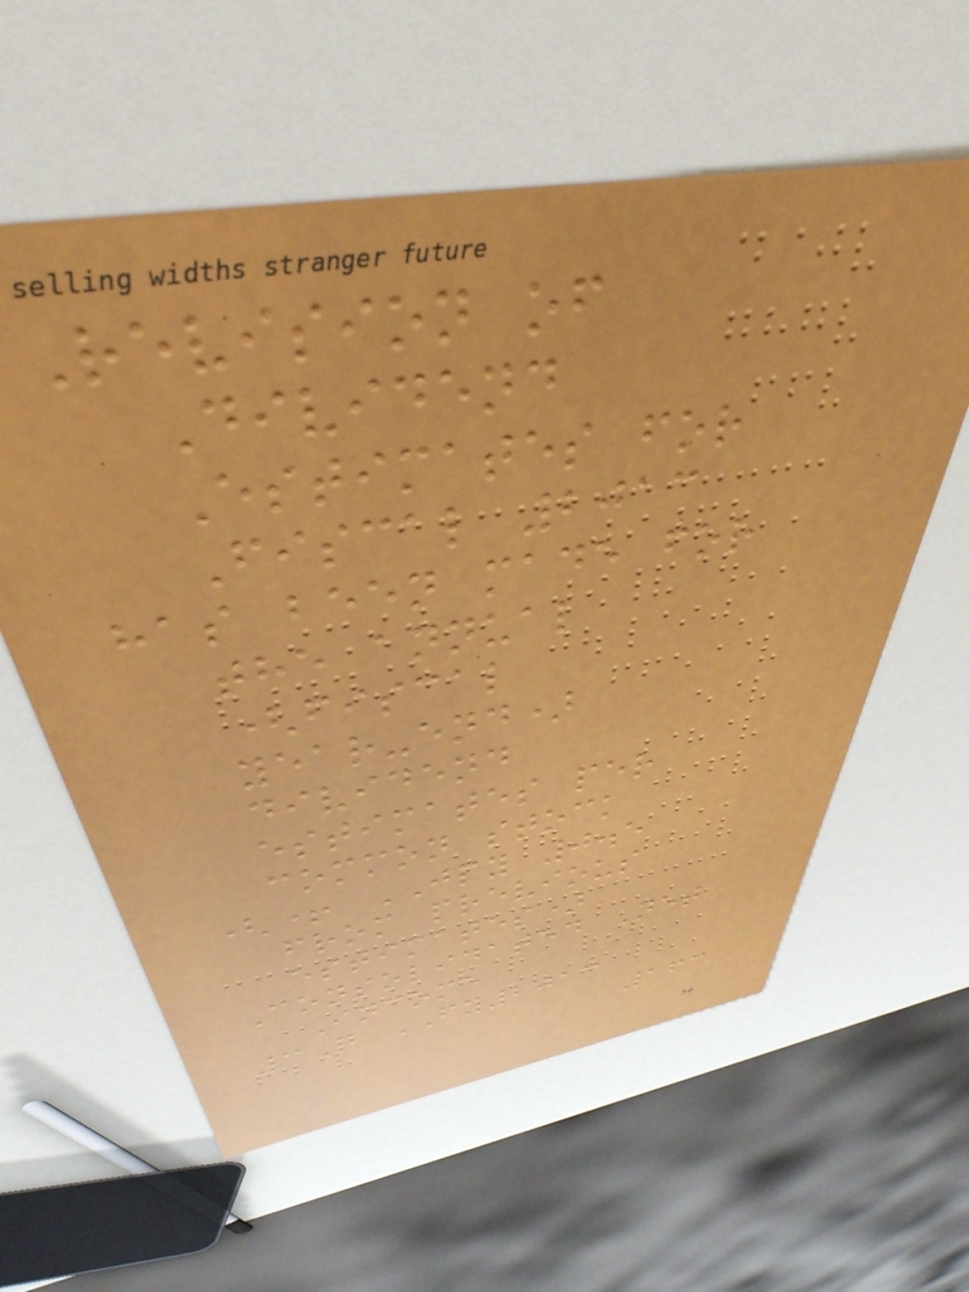Revision of
Dividend
Estimates for
Fiscal 2013
has been made for
the annual
(fiscal
year-end)
dividend
estimates per
common stock
(+ JPY 0.5
from previous
estimates)
Consolidated Net
Income
3Q FY2013
163
